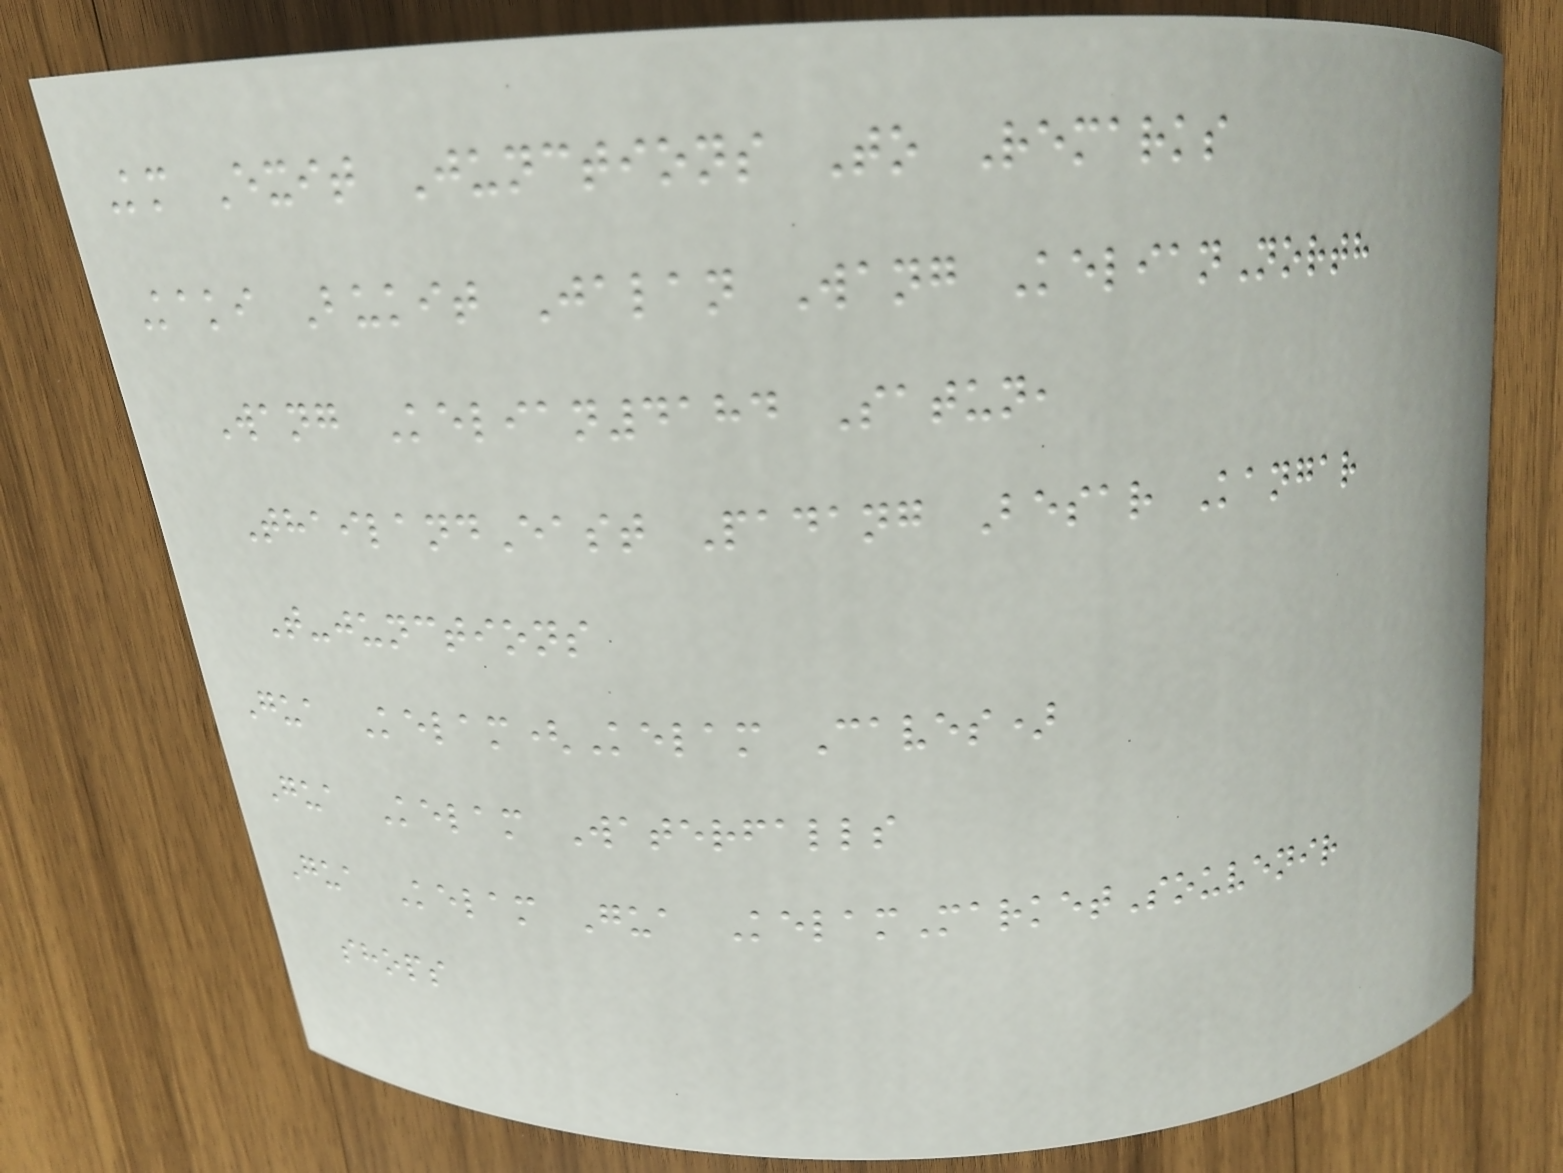Km Exit Junctions To Remarks
Kaki Bukit Jalan Wang KelianNorth
Wang Kelian4184 Satun,
ThailandEast Padang Besar Kangar
T-junctions
Gua Kelam(Kelam Caves)
Gua Kelam Waterfalls
Gua Kelam Gua KelamMarketSouvenir
shops
